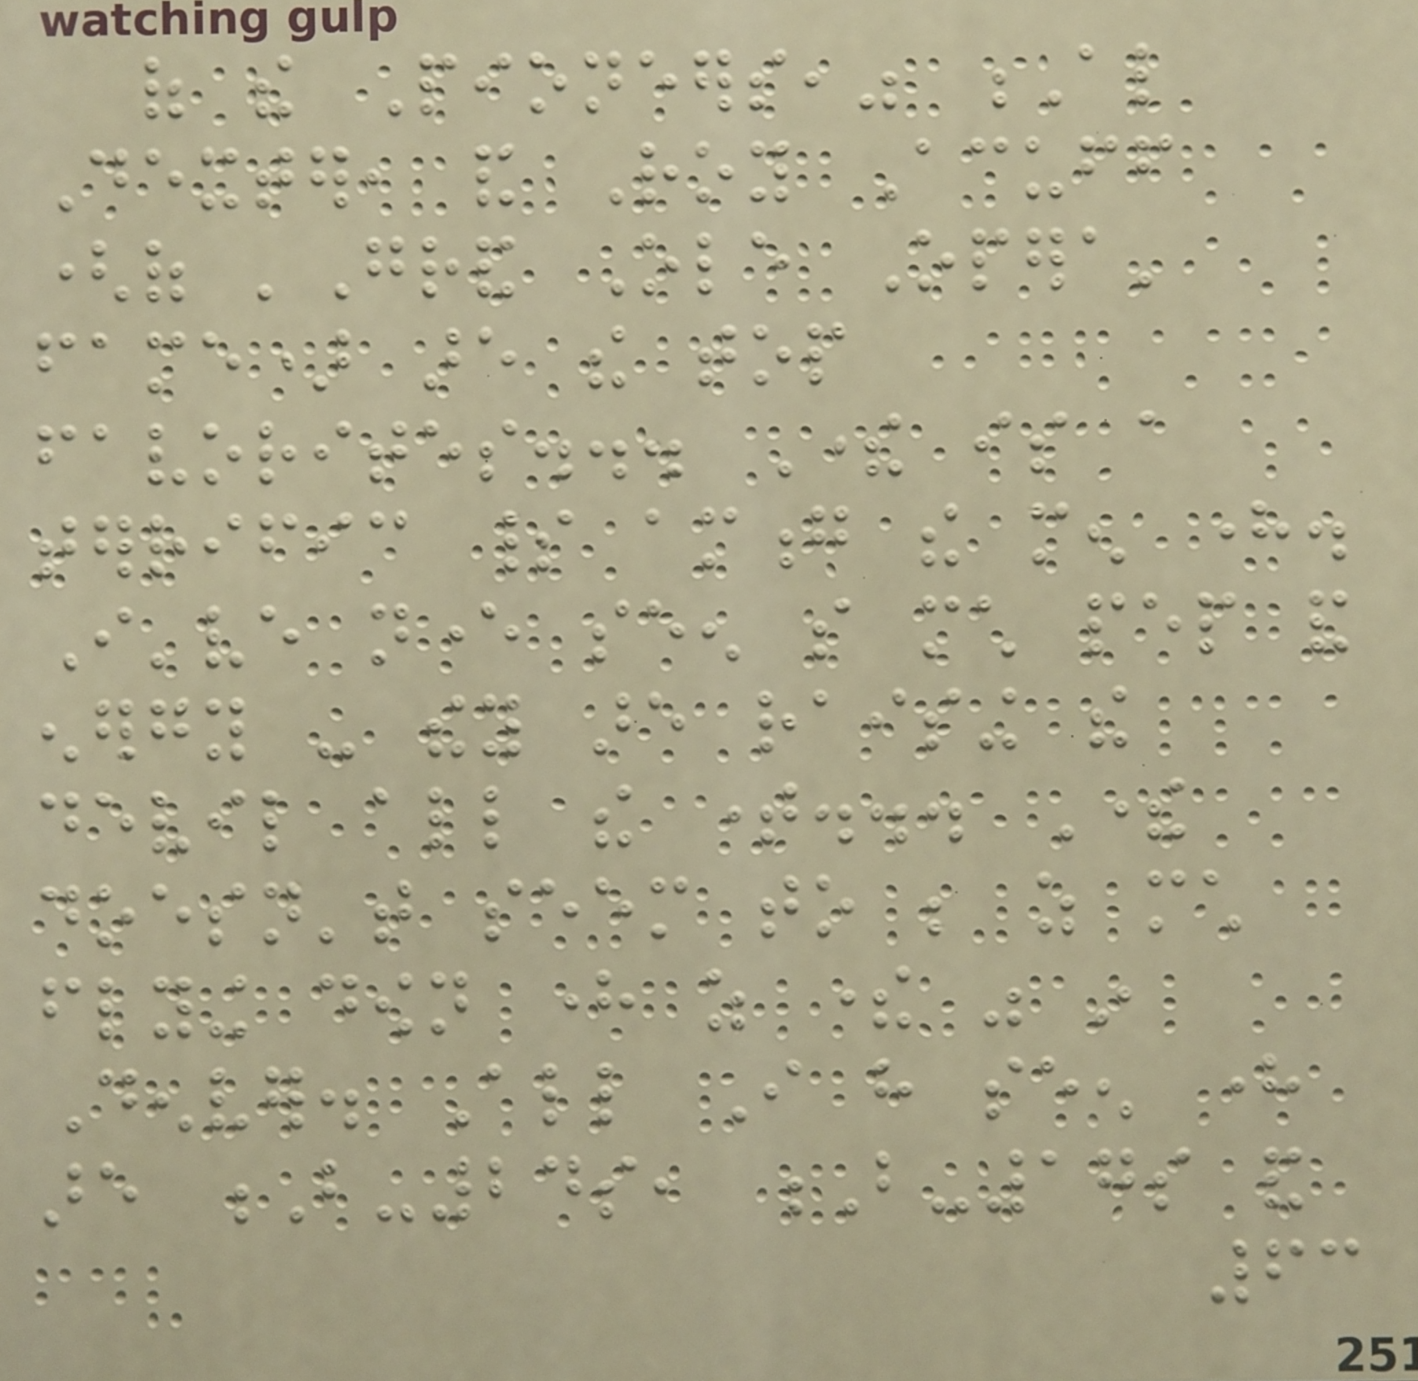of the Pioneers," Al
Dexter, and Roy Acuff
(of 'Grand Ole Opera'
fame) are the top
favorites... There is a
terrific spirit among the men here.
I've never seen so much pep and
energy - they are raising the
devil all the time... There
doesn't seem to be as much
flying down here as there was in
Denver. All I have seen here
are B-24s, B-17s and
63
